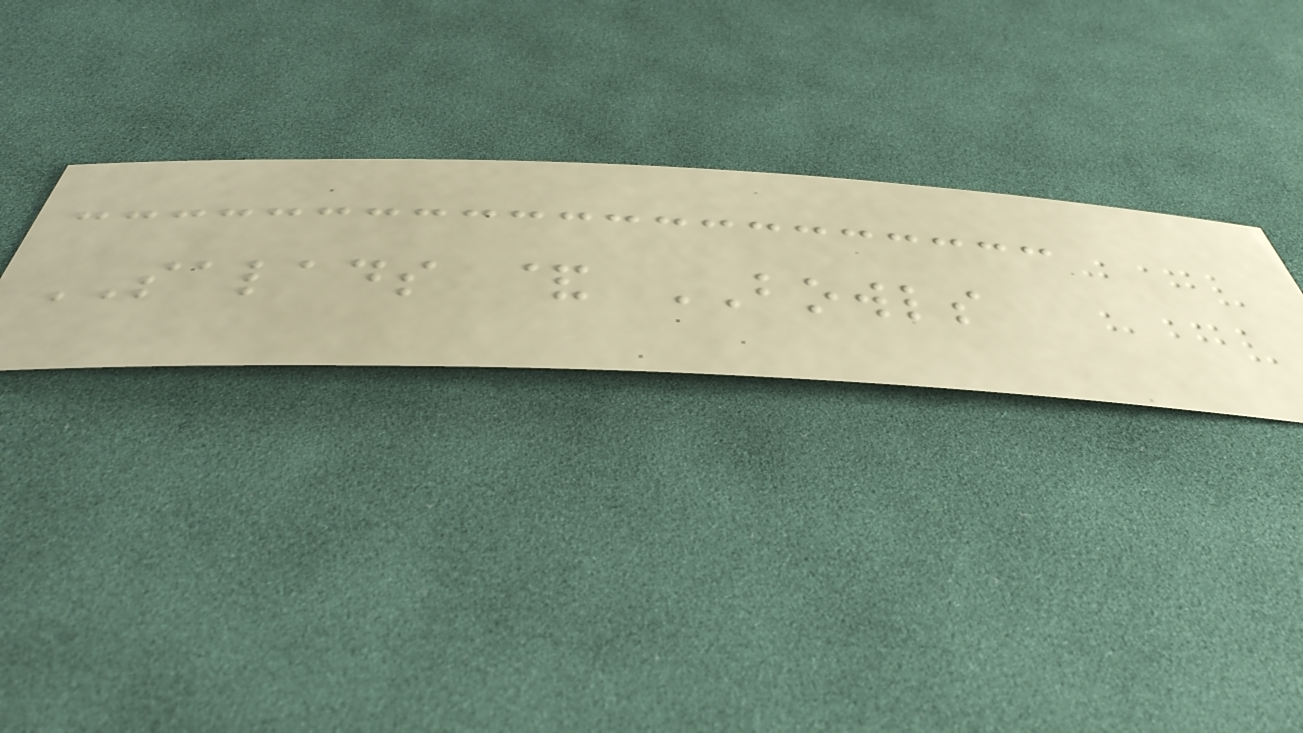SALADS & BOWLS
